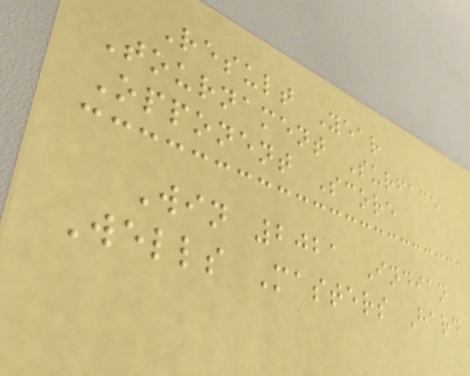Result Year
Tournament Surface
Opponent Score
Win 2021 Indian
Wells Masters Hard
